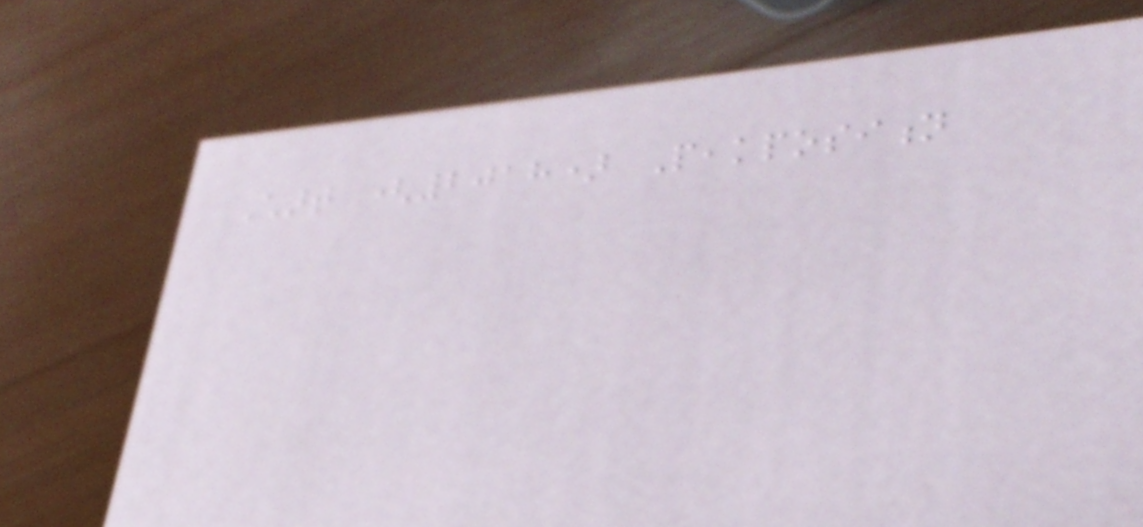Chart (2018) Peakposition
